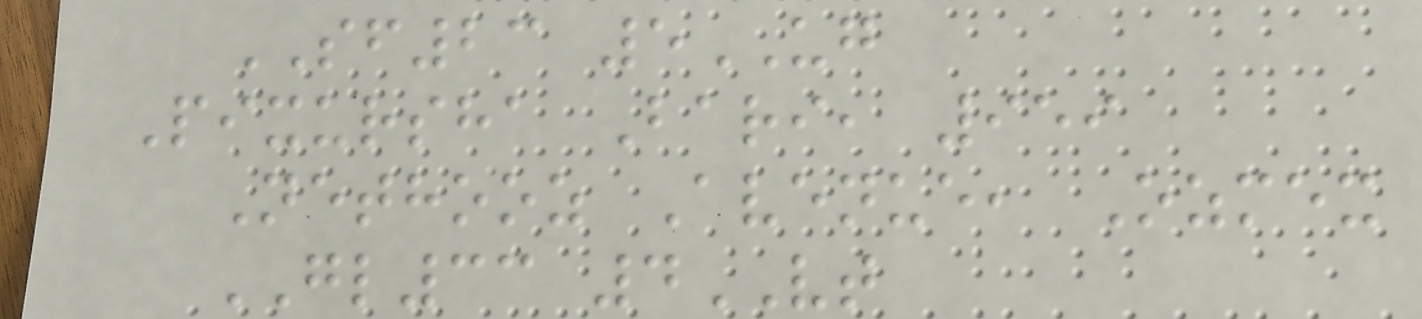SF23 5UG
Pixursha Bari, 959
Nethooz Avenue, Ozmex
GL33 4VT
